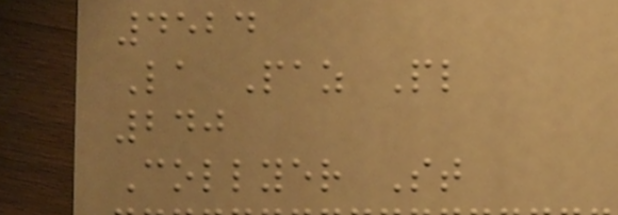4524
La Paz Pl
240
Collyer St
